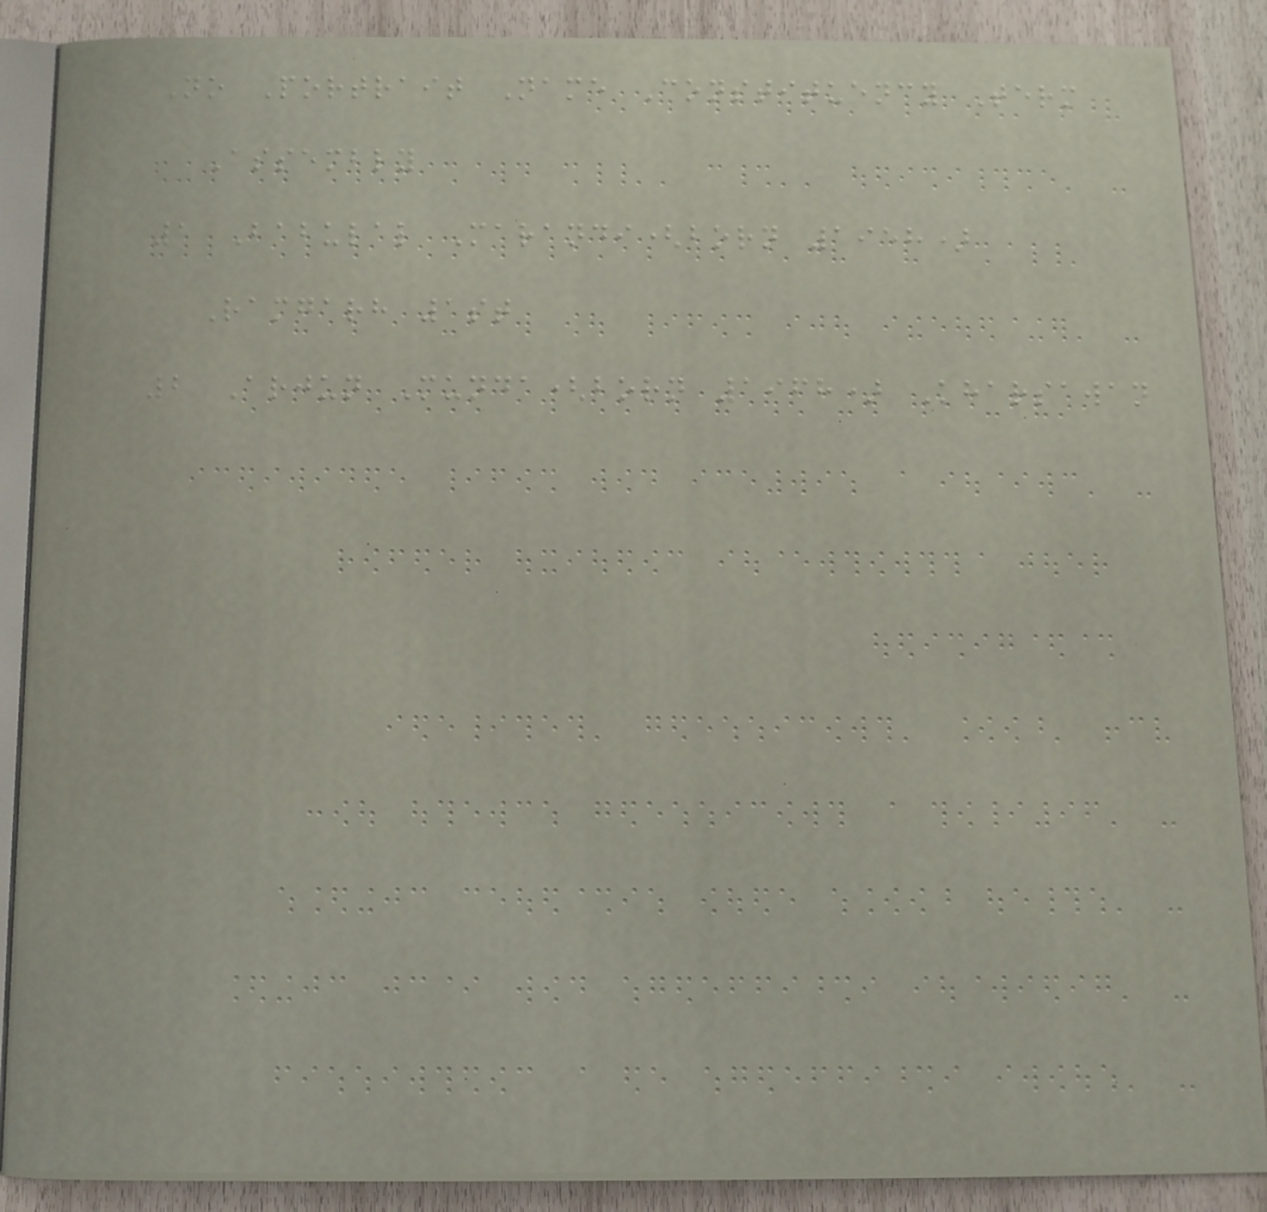No Portrait Name Constituency Term
Assembly
1 Babulal Marandi(born 1958)
Ramgarh 1st
2 Arjun Munda(born 1968) Kharsawan
